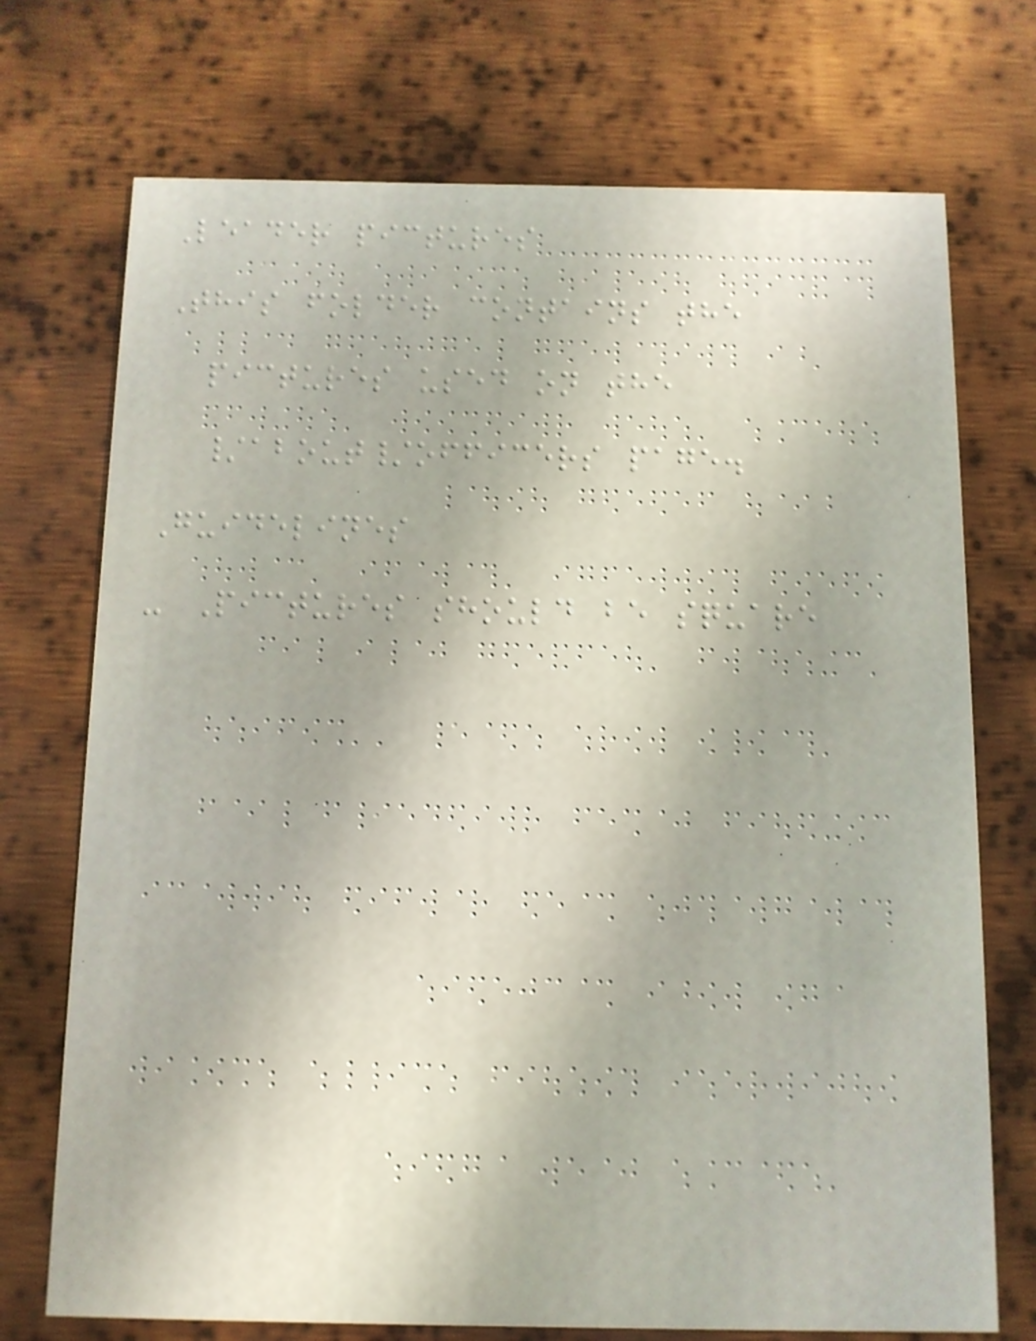Leader pictures
This folder contains the
pictures used on the
/about/officers page.
Guidelines
- Pictures should be square
